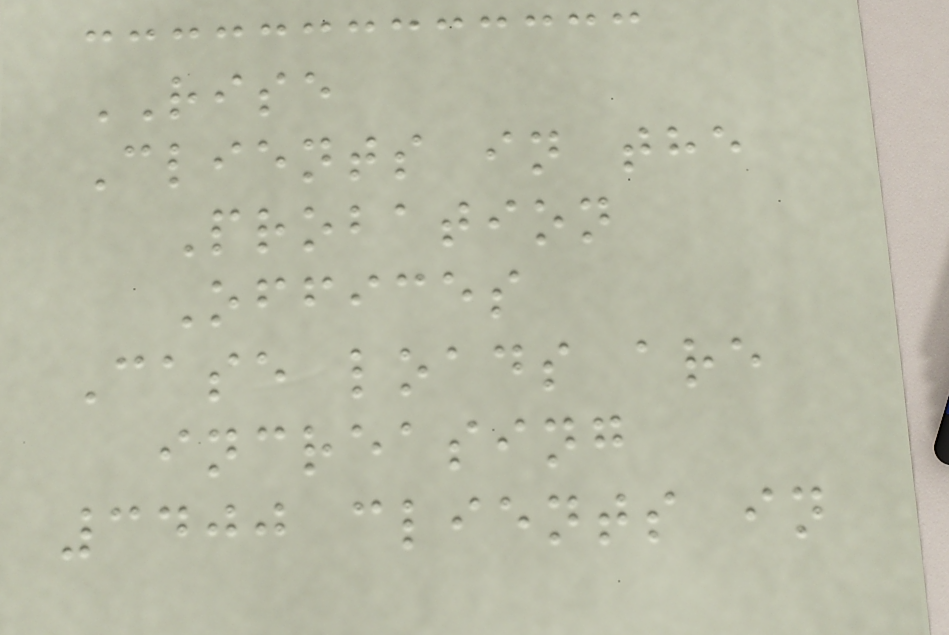RISE
Clients in the
Probation
Offices
Case loads are
increasing
3400 clients in
